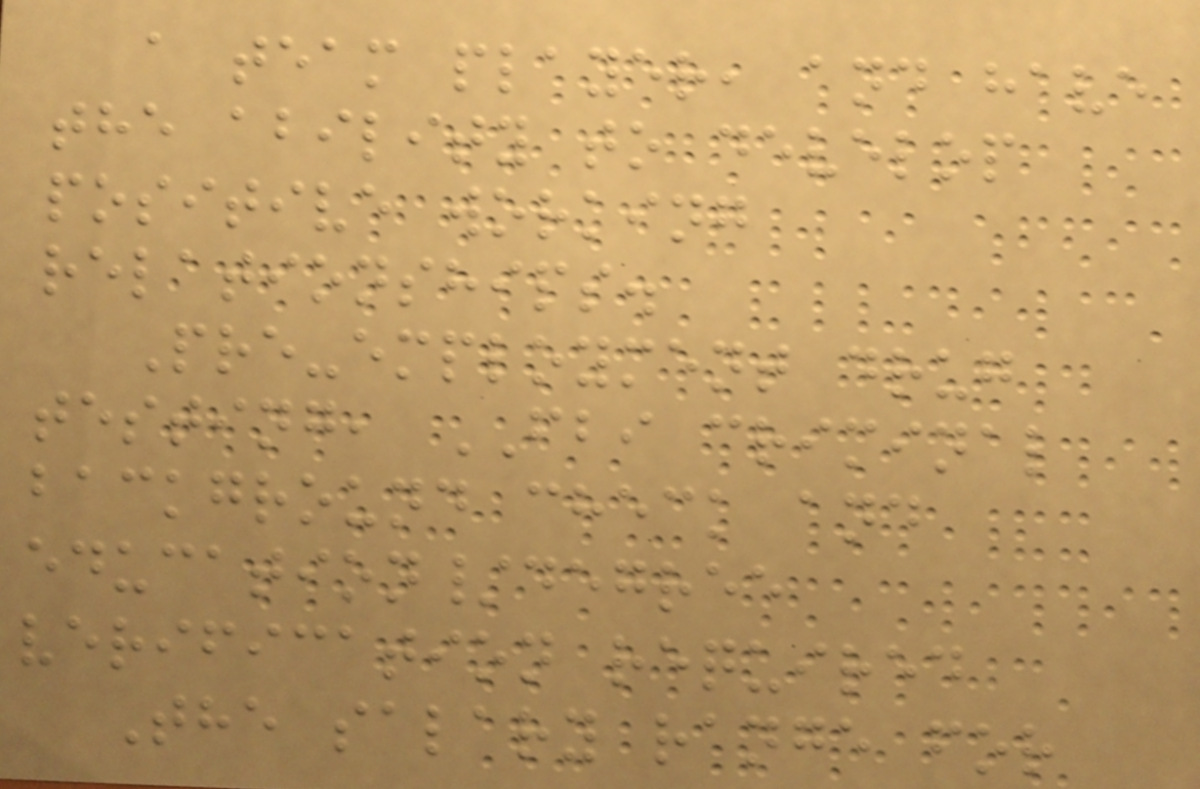a team player, and have
the ability to develop
positive working
relationships.
Pre-employment drug
testing, FBI criminal
background check and
education/degree
verification required
The salary range for
